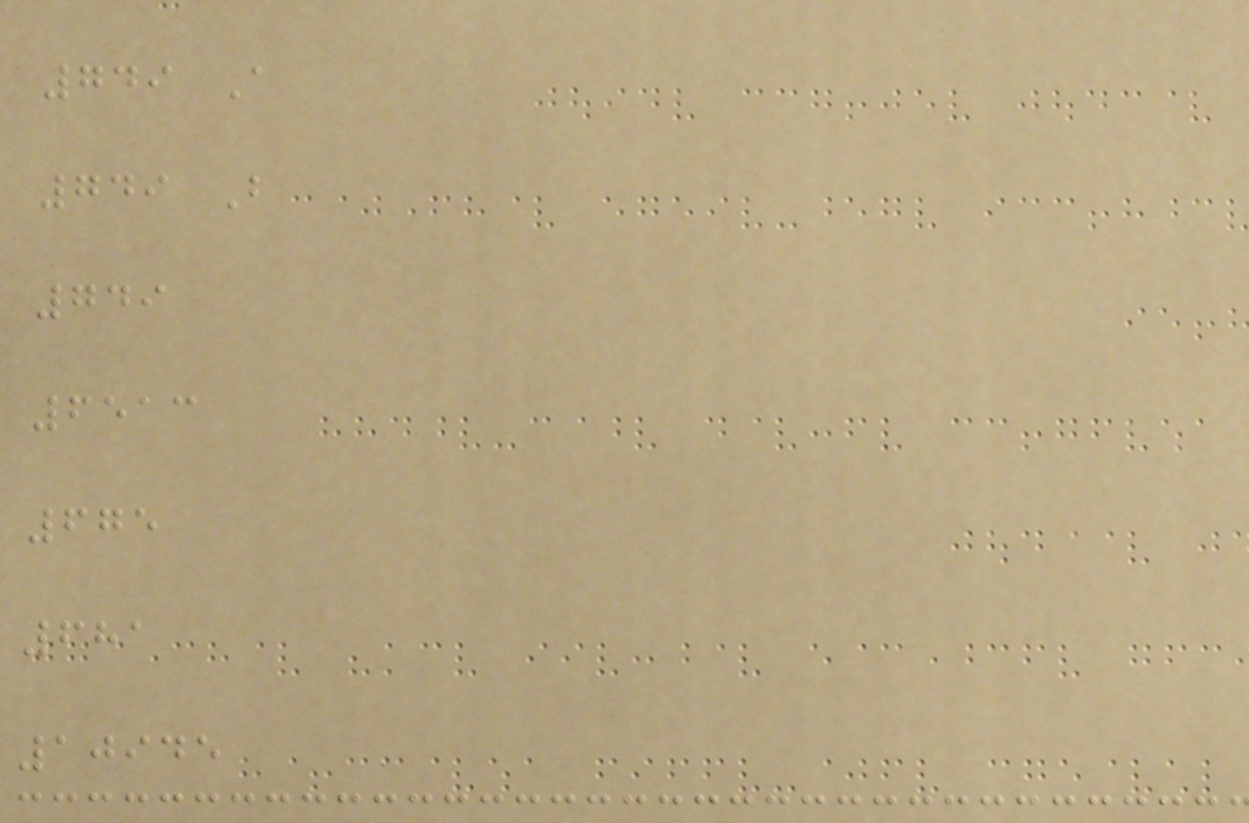749 A
749 B
749
6513
675
681
10945
